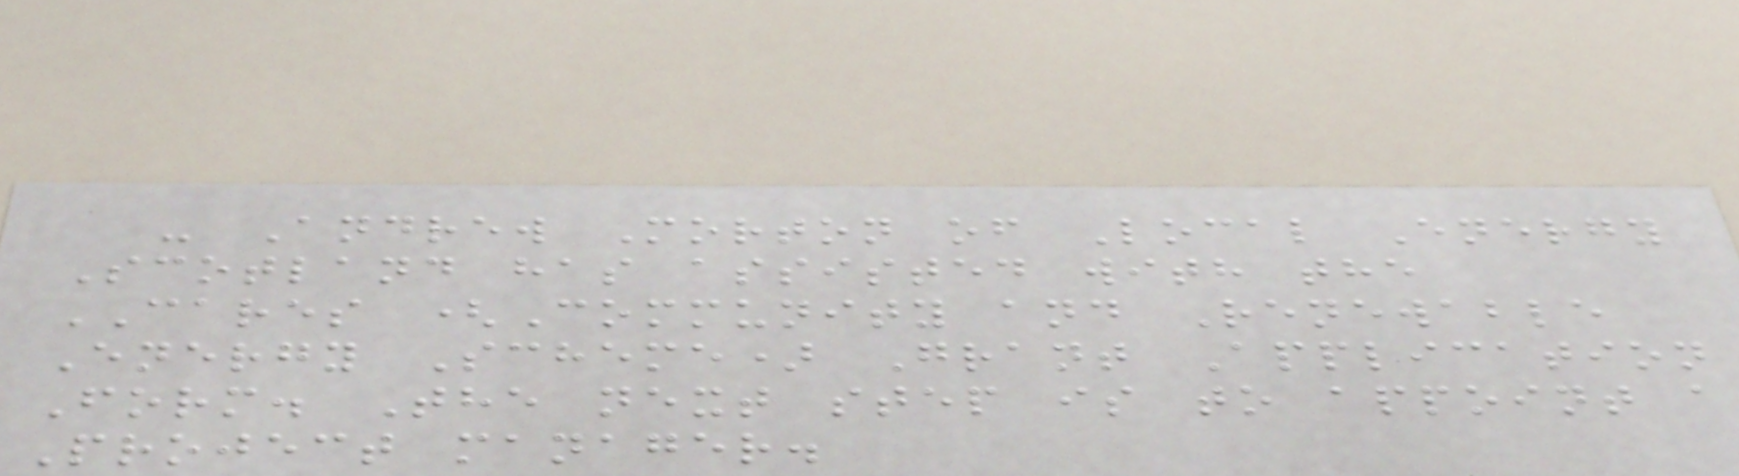- Andrew Morton of Local Energy
Scotland has assisted with the
CARES (Community and Renewable
Energy Scheme) Grant Application
Form. The next step is to appoint a
Project manager.
